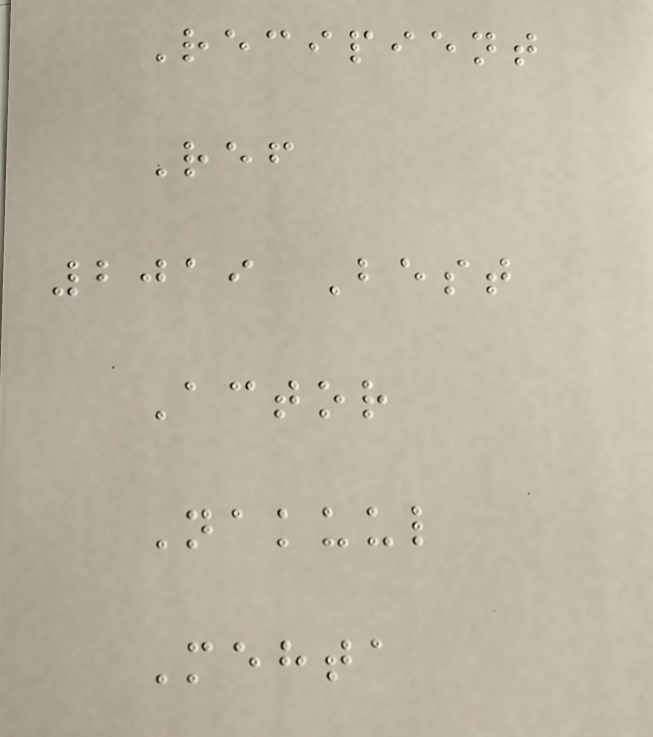Recipient
Ref
2019 Best
Actor
Nakuul
Mehta
